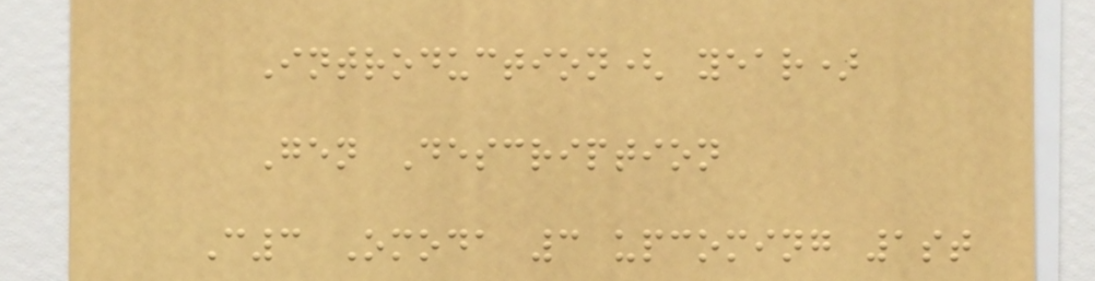Introduction( year)
Gen Description
C3 Omoda 3 upcoming 1st
